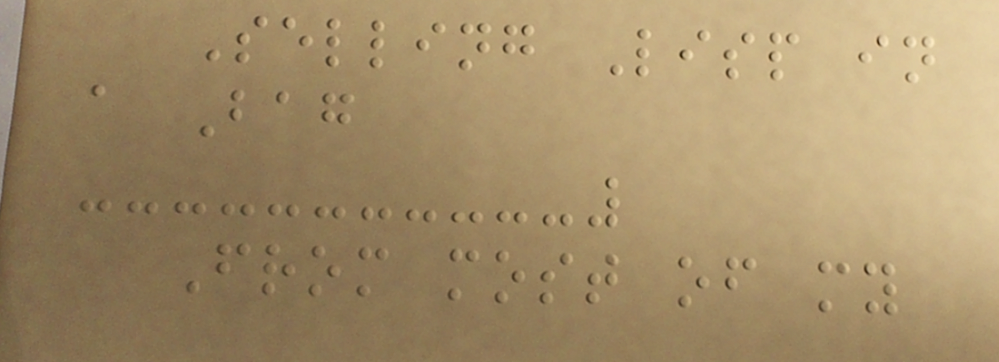Selling Lisp in
a Bag
From most of my
